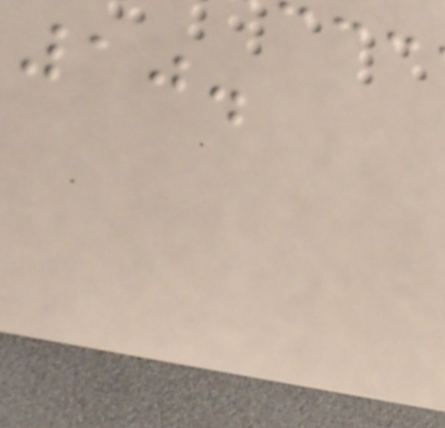10.
